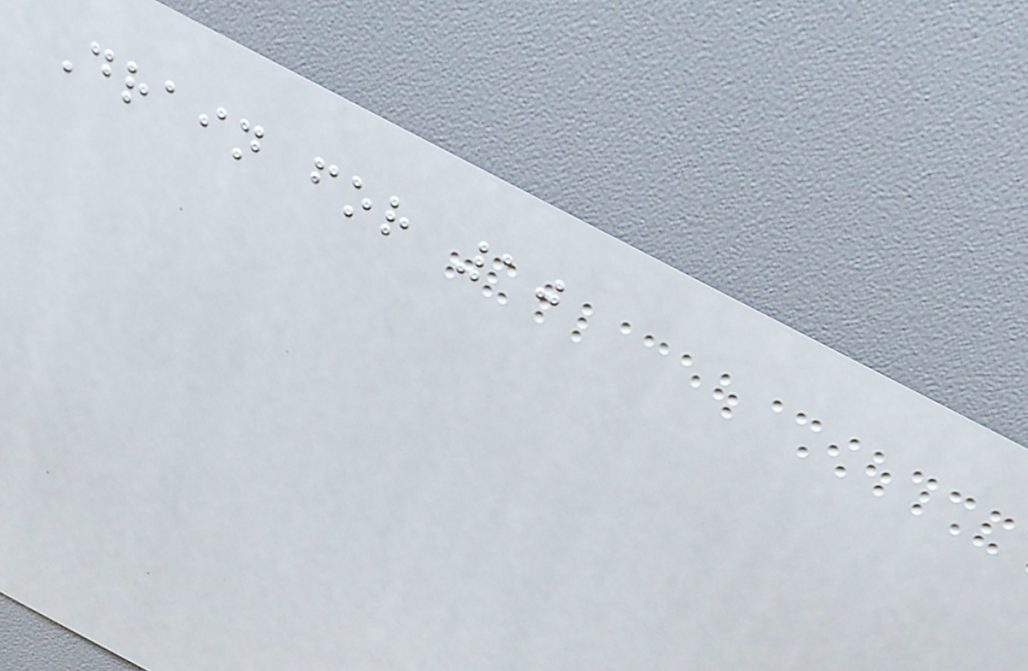Drain for 10
